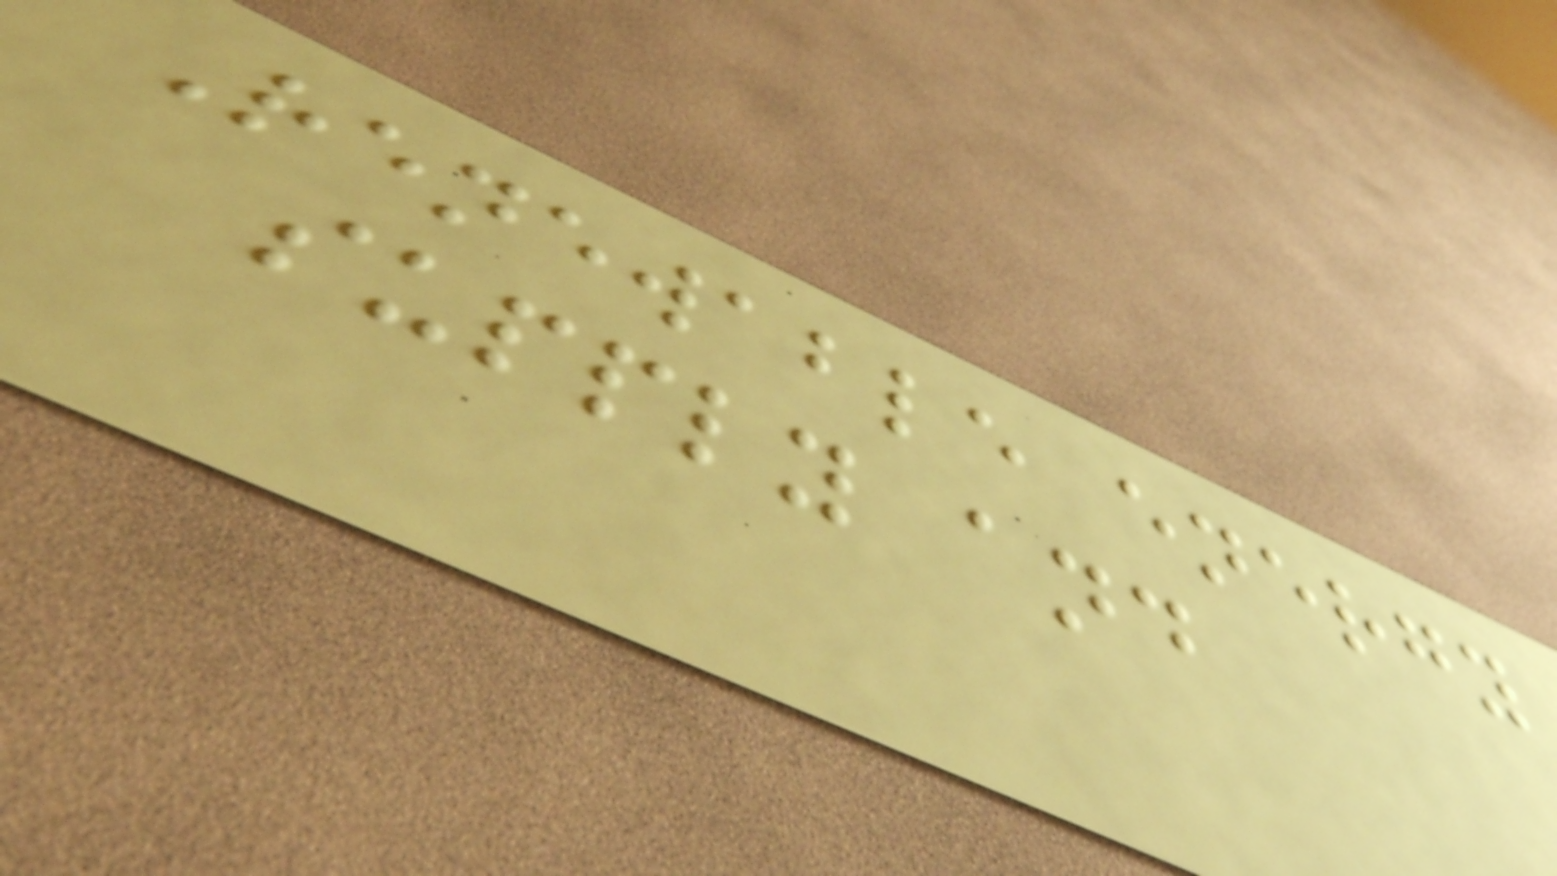Renewable energy
supply and
